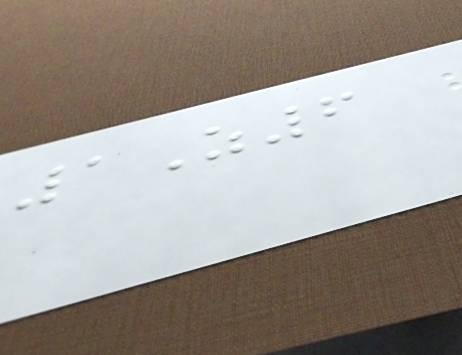1Z6
